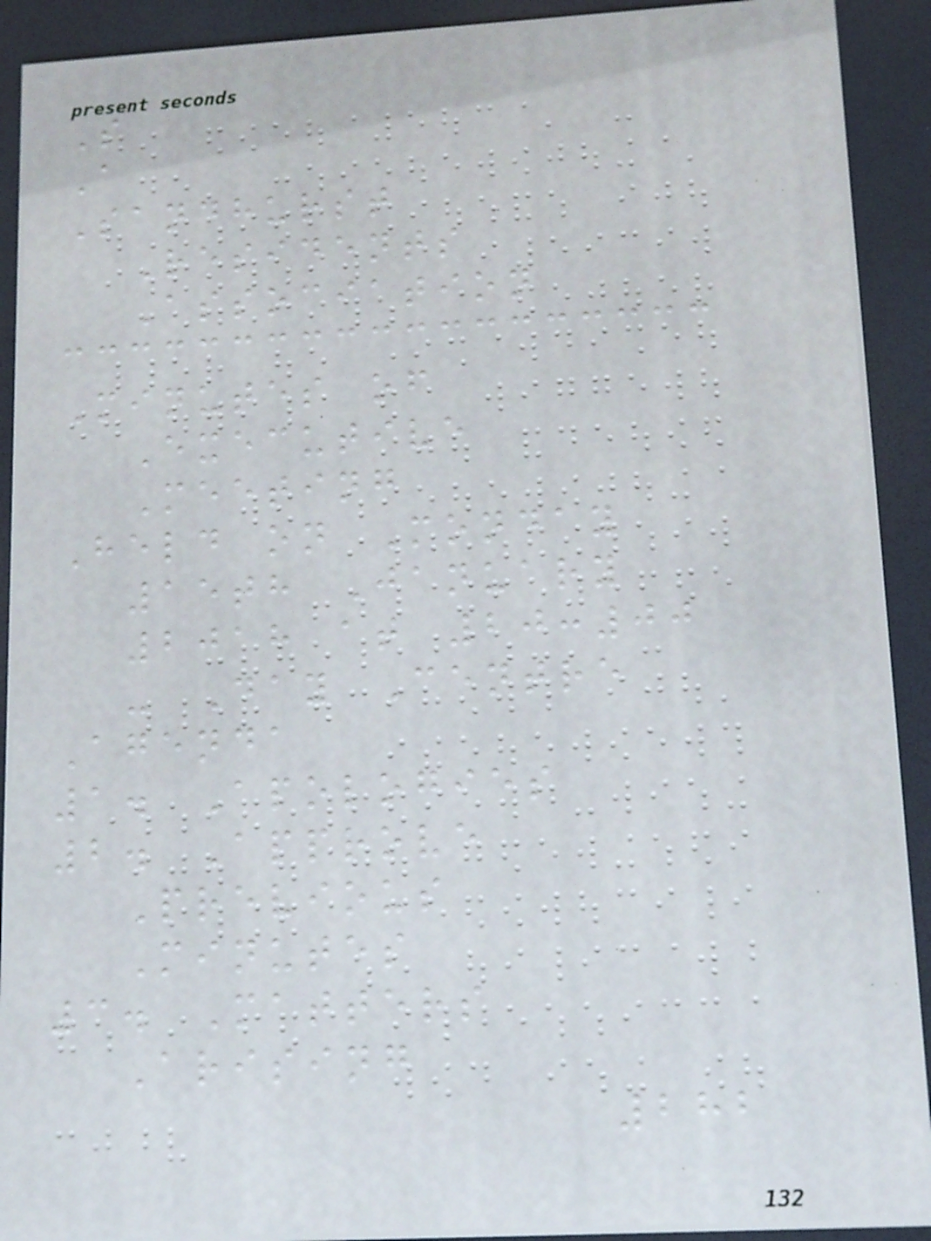S
A
Sandhurst
Residents
Association
Minutes of
Executive
Meeting
Held on Monday
15th January
2018 at 20:00
- Day Centre
Agenda
1. Apologies
2. Approve
Previous
Minutes
3. Matters
Arising
282
